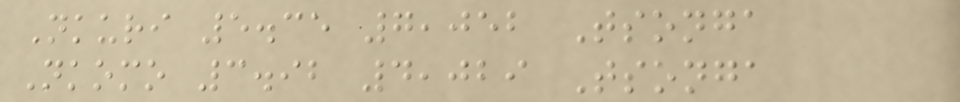Nkuri 5.35 7,052 Tsonga
Nkomo 3.92 4,029 Tsonga
